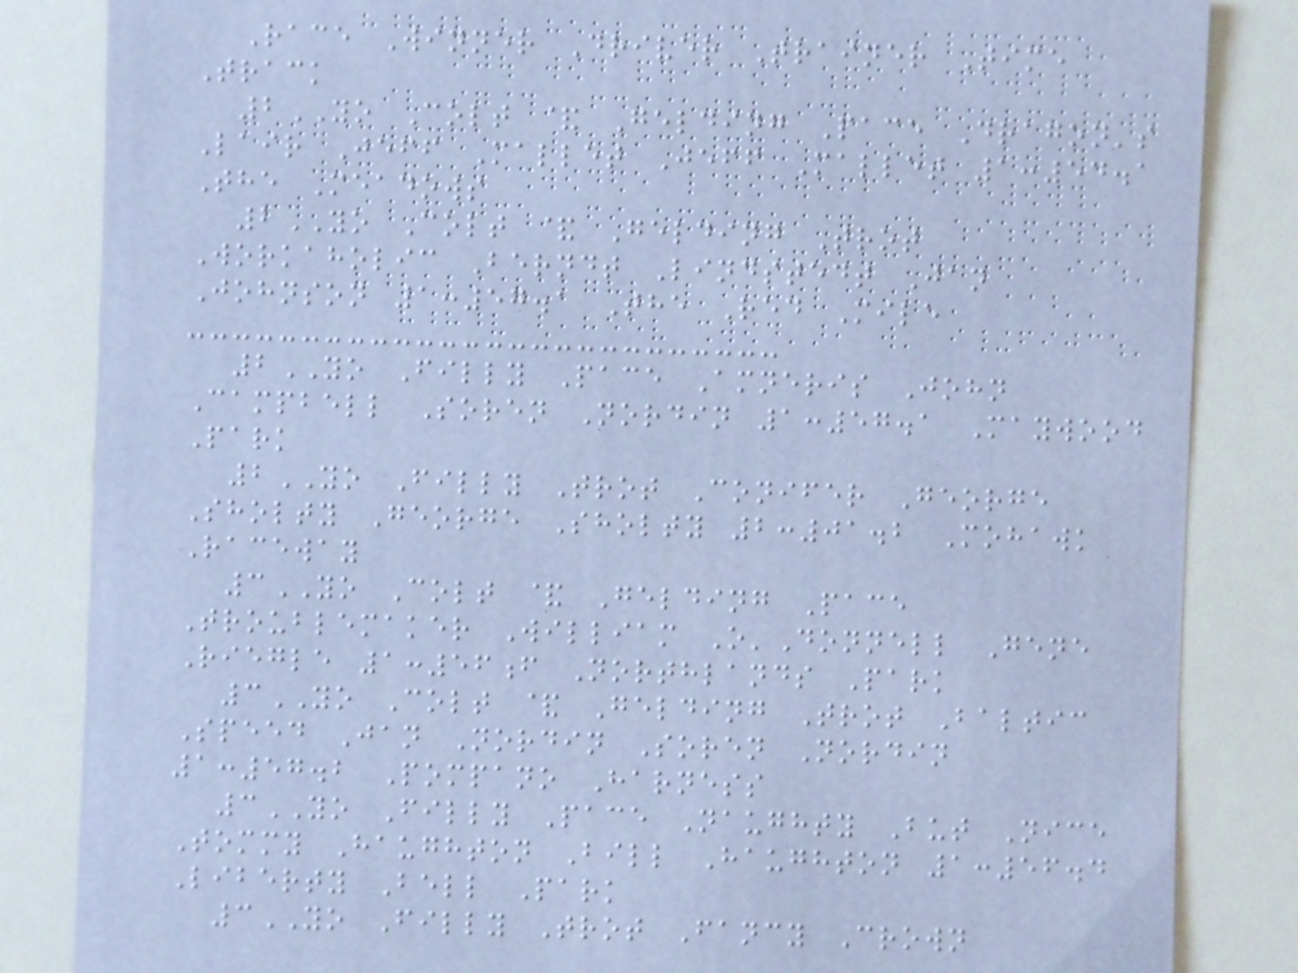Race Winner Driver Trainer Time
Track
2YO Colt & Gelding Pace Dragon's
Lair Jeff Mallet Jeff Mallet 1:54.1
The Meadows
2YO Colt & Gelding Trot
Workaholic Berndt Lindstedt Jan
Johnson 1:57.1 The Red Mile
2YO Filly Pace Amneris John
Campbell Soren Nordin 1:57.1 Maywood
Park
2YO Filly Trot Conifer George
Sholty George Sholty 2:01.2 Mohawk
Raceway
3YO Colt & Gelding Pace
Troublemaker William O'Donnell Gene
Riegle 1:56f Northlands Park
3YO Colt & Gelding Trot Baltic
Speed Jan Nordin Soren Nordin
1:57.2 Pompano Harness
3YO Filly Pace Naughty But Nice
Tommy Haughton Bill Haughton 1:56.4
Liberty Bell Park
3YO Filly Trot Fancy Crown
